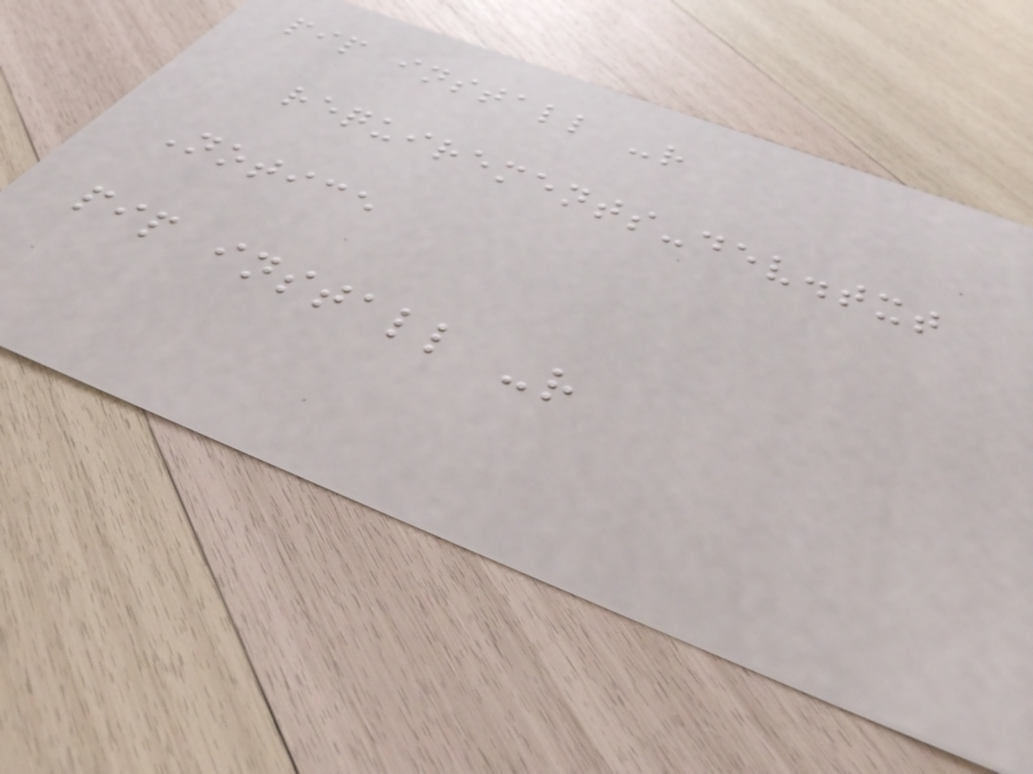pip install -r
requirements-dev.txt
Notice
pip install -r
